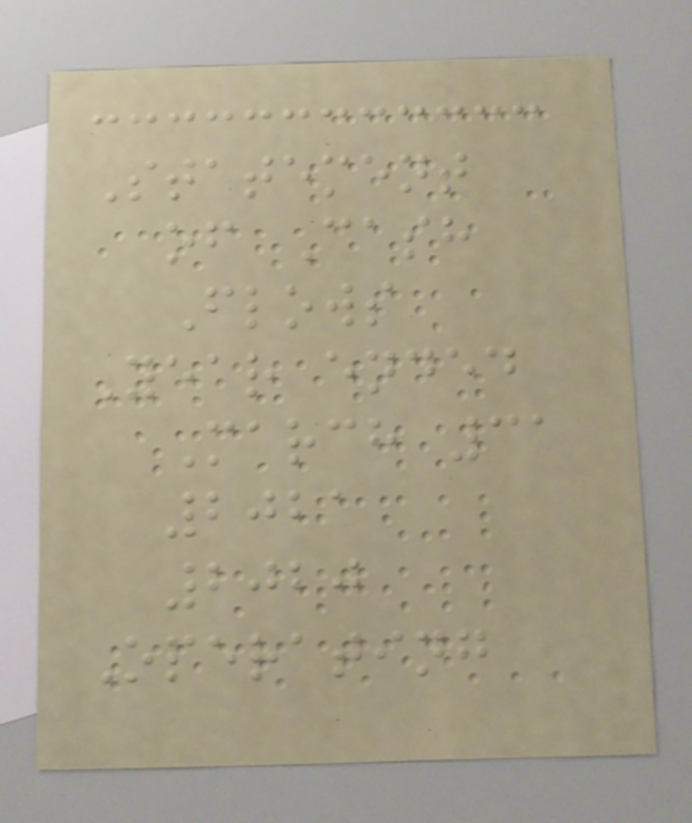Statement
of Cash
Flows
Year ended
March 31
2021
2020
Operating
